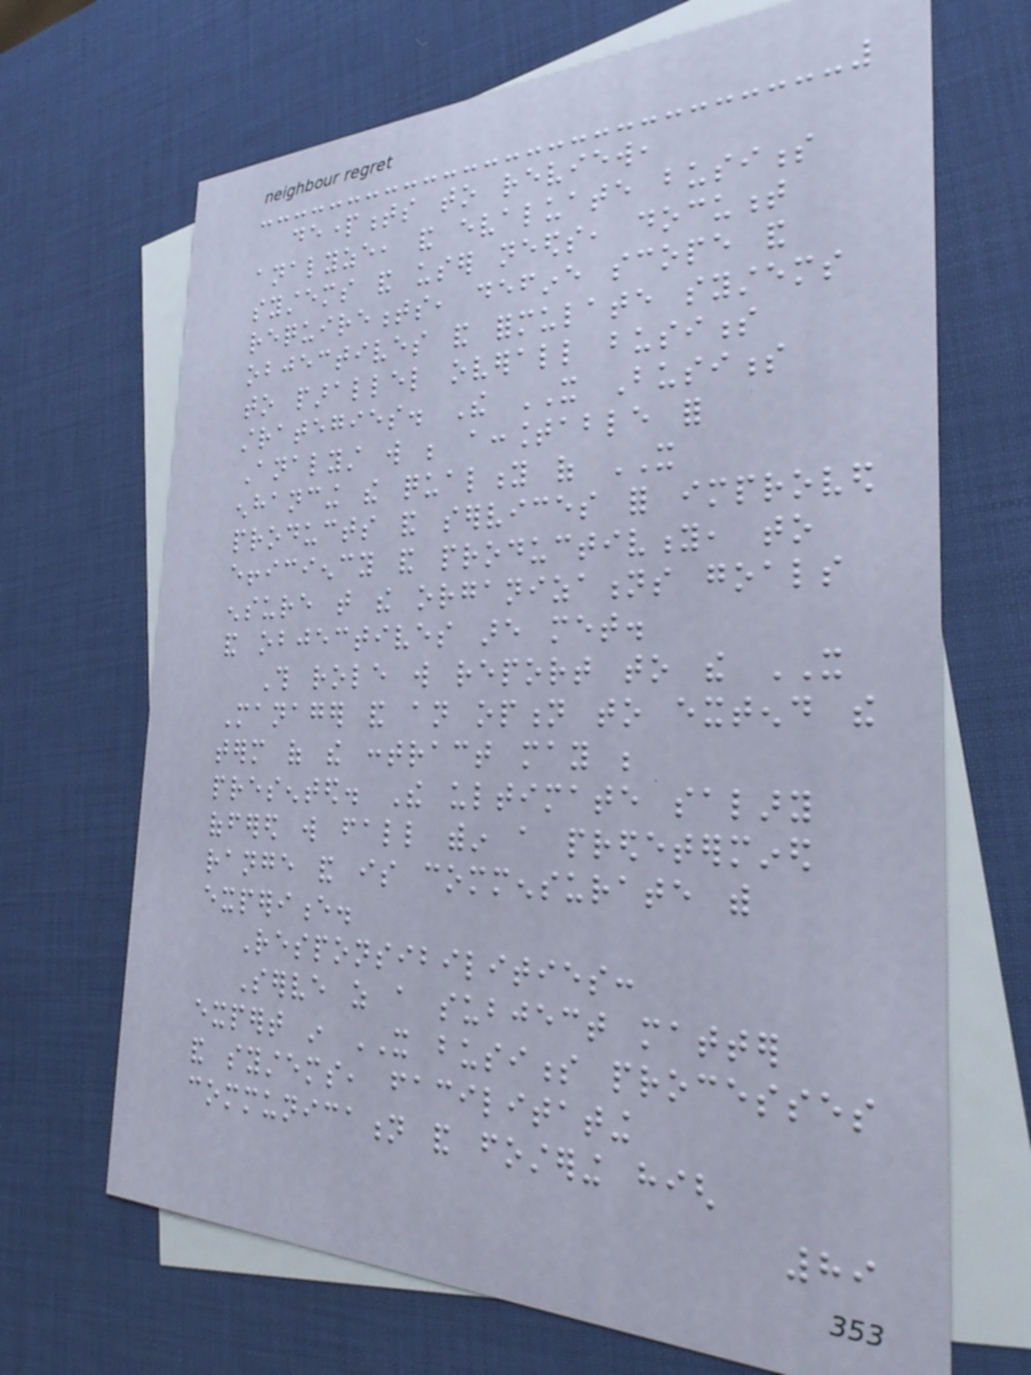departments to review,
analyze, and evaluate business
systems and user needs, document
requirements, define scope and
objectives and formulate systems
to parallel overall business
strategies. The IT Business
Analyst will be accountable for
enhancing the quality of IT
products and services for improved
efficiency and productivity, to
ensure that the organizations goals
and objectives are met.
This role will report to the IT
Manager and an option to extend the
term of the contract may be
presented. The ultimate salary
offered will fall within a predetermined
range and is commensurate with
experience.
Responsibilities:
Serve as a subject matter
expert in IT business processes
and systems, facilitating
communication and fostering high
89
